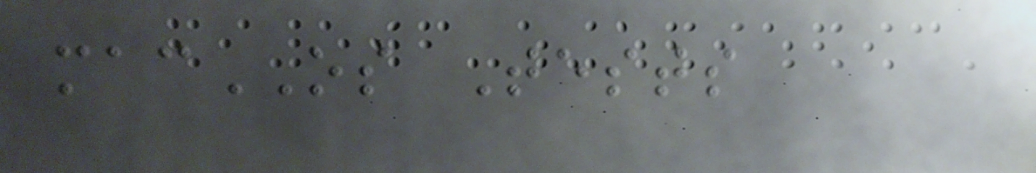macOS Tests
